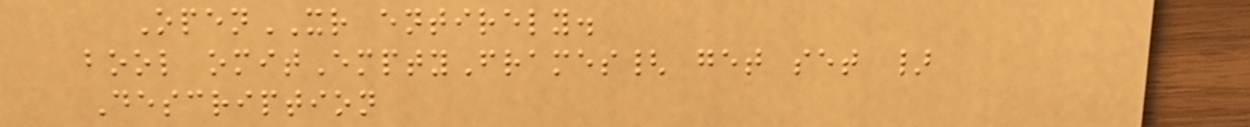OpenXR entirely.
bool omitEmptyFrames{ get set }
Description
